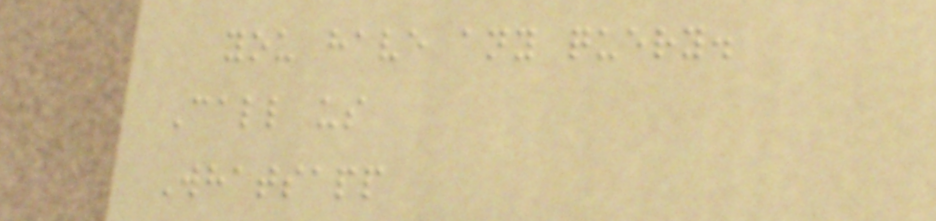you have any query.
Call us
Whatsapp
